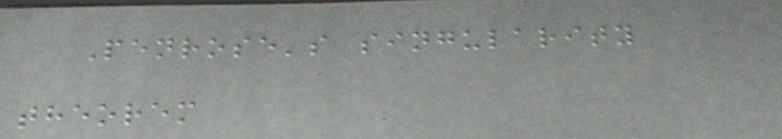Penrose's singularity
theorem
